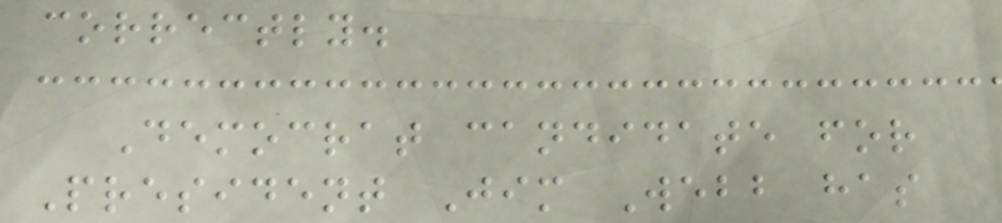correctly.
Democrat candidate for
President Jim Webb has
